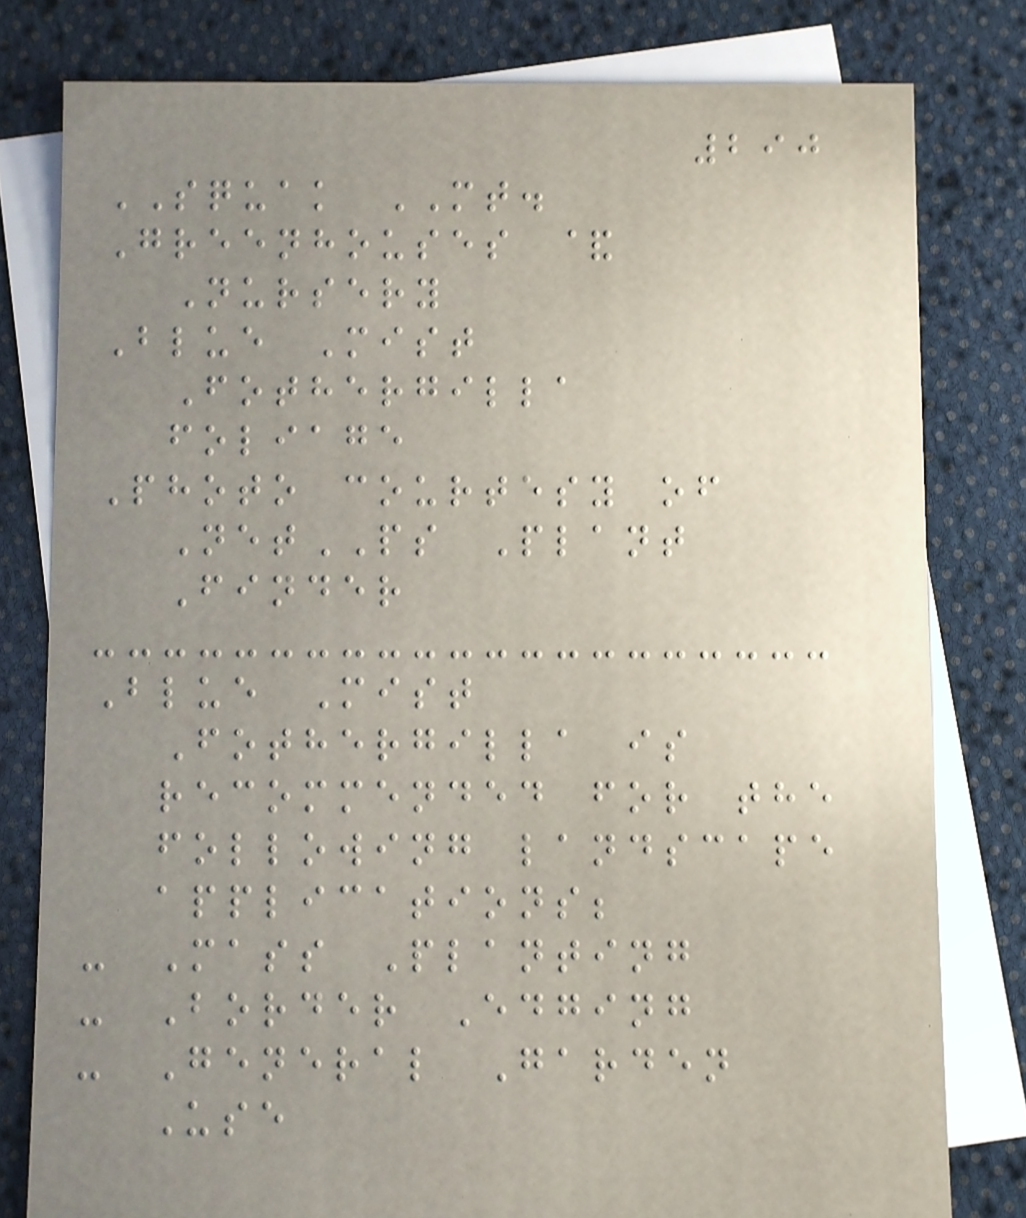290
SQUAK MT.
Greenhouses &
Nursery
Blue Mist
Fothergilla
foliage
Photo courtesy of
NetPS Plant
Finder
Blue Mist
Fothergilla is
recommended for the
following landscape
applications;
- Mass Planting
- Border Edging
- General Garden
Use
